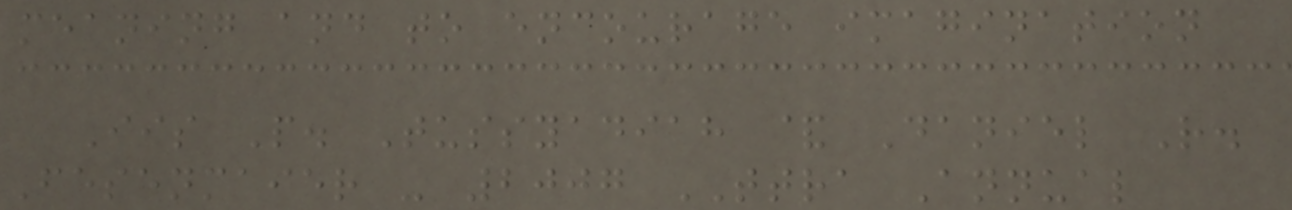meaning and to encourage imagination
Iis P. Tussyadiah & Daniel R.
Fesenmaier - 2007 TTRA Annual
